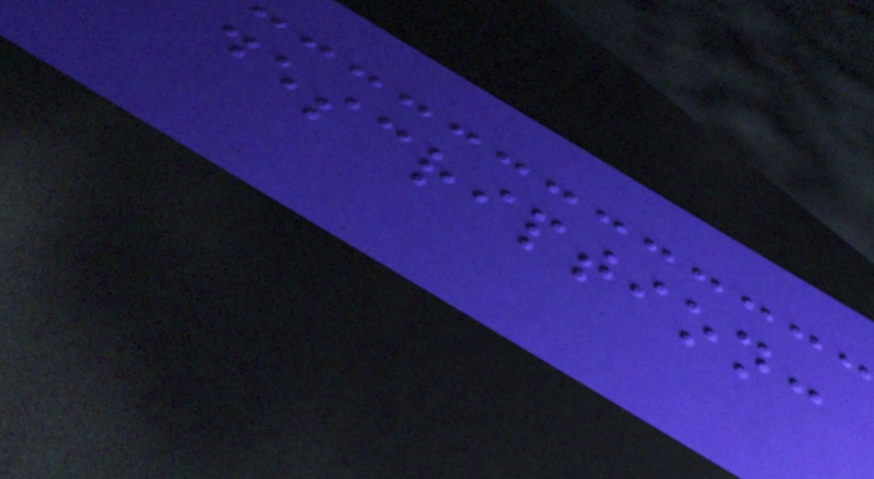description:
